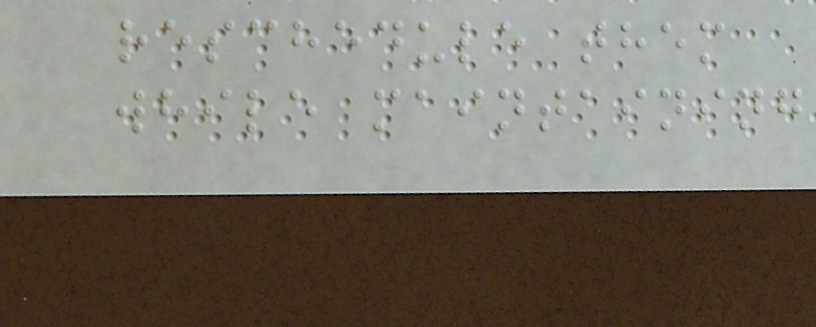reschedule them
while maintaining
